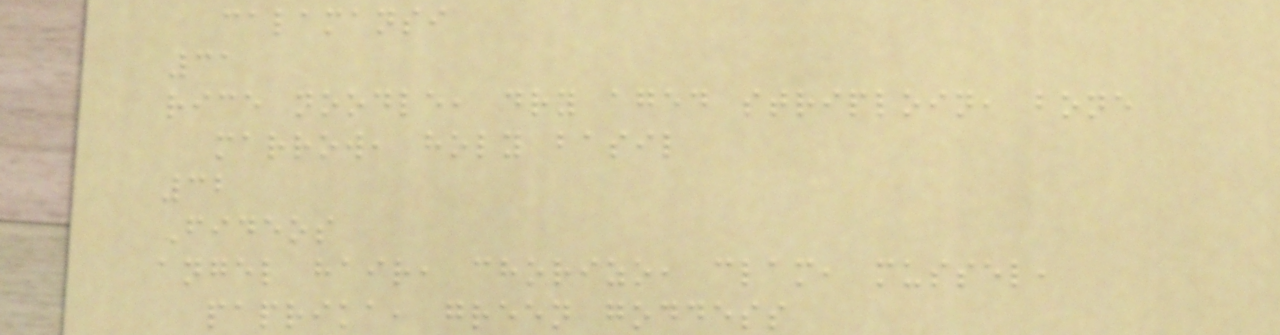calamansi
31
rice noodle, dry aged striploin, bone
marrow, holy basil
32
Fideos
angel hair, chorizo, clam, mussel,
paprika, green goddess
